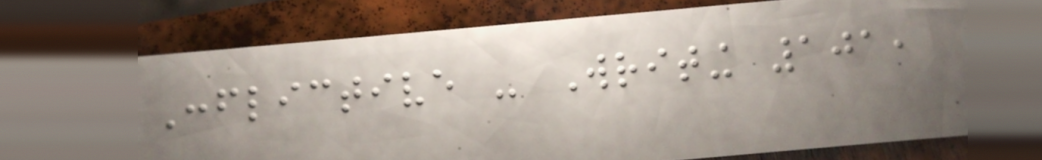Conflictive - Writing 101,
